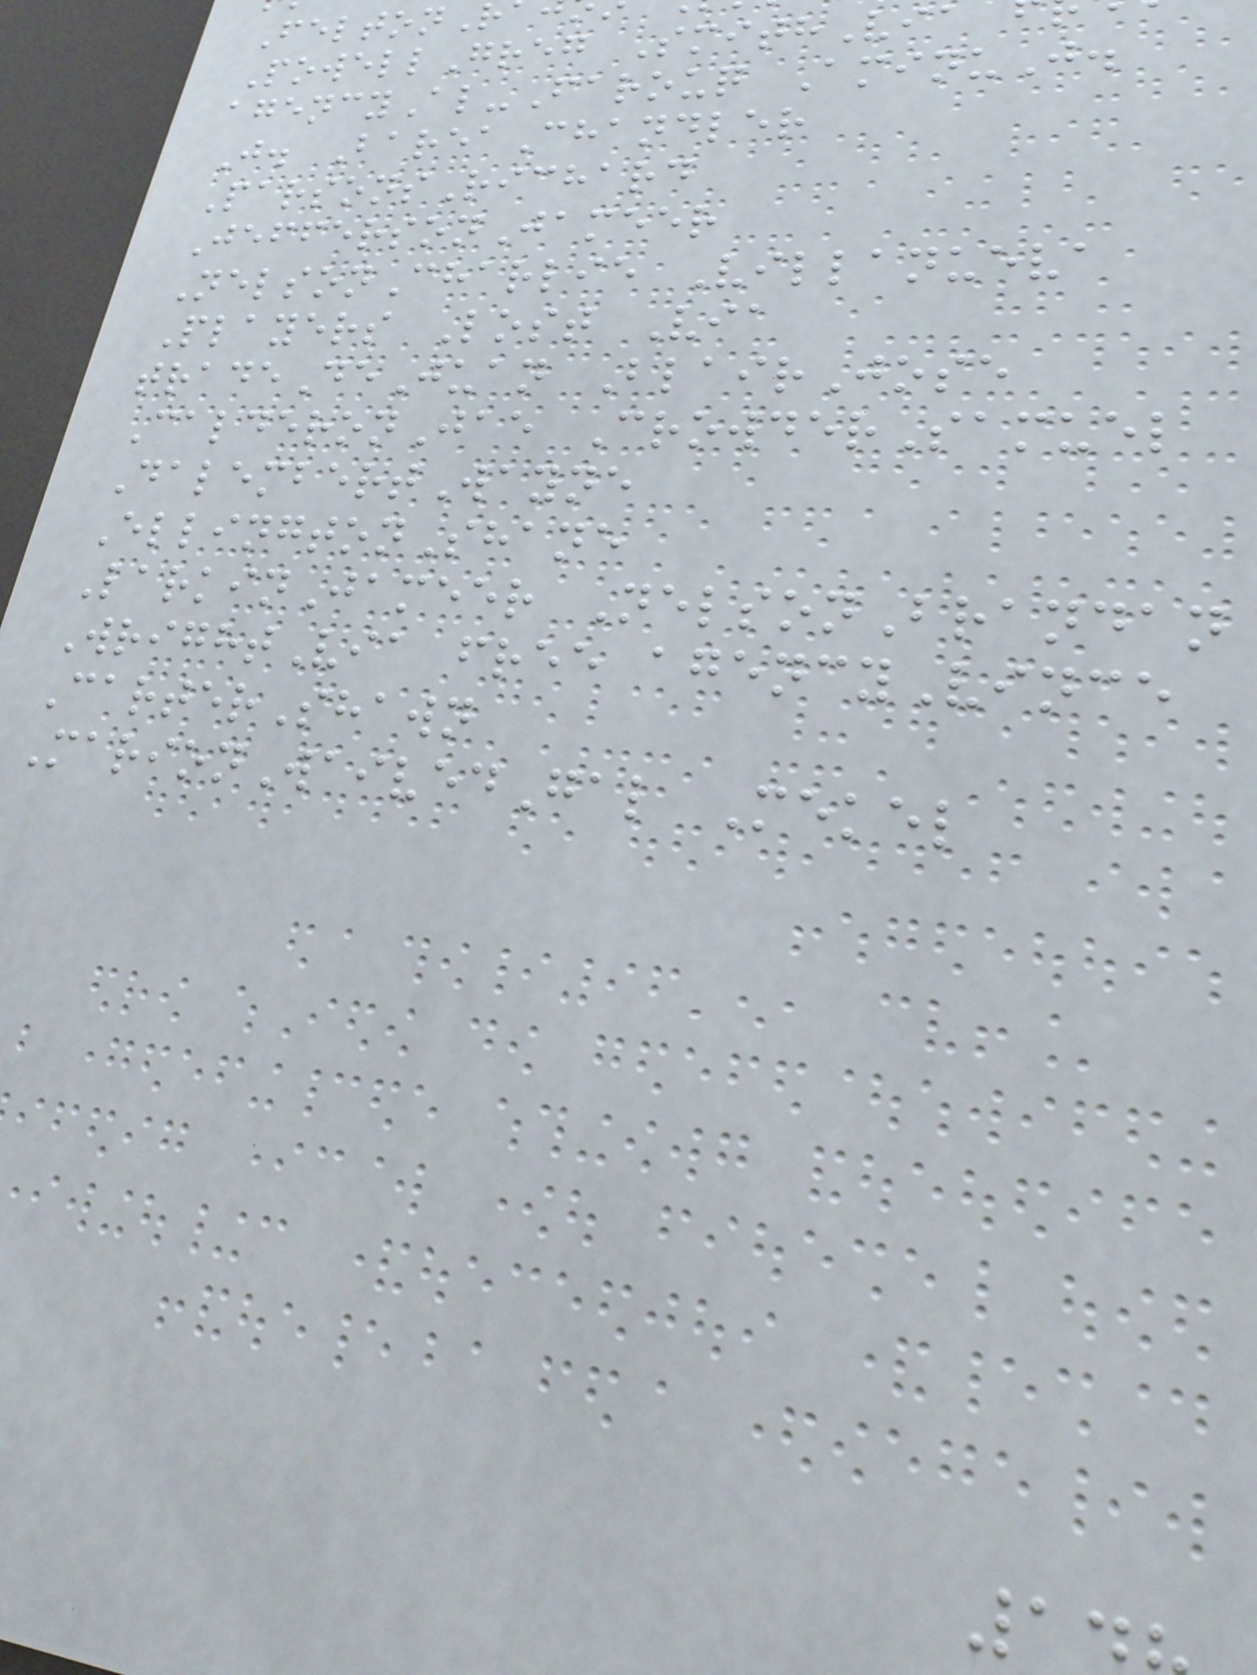Felton
PowellGreg SmithVia
agencyAl-Farouq AminuJ.
J. BareaChandler
ParsonsRichard
JeffersonJameer
NelsonCharlie Villanueva
Players Lost Via
tradeDeJuan BlairJose
CalderonJae CrowderSamuel
DalembertWayne
EllingtonShane
LarkinJameer NelsonBrandan
WrightVia free agencyVince
CarterShawn
MarionWaivedGal Mekel
